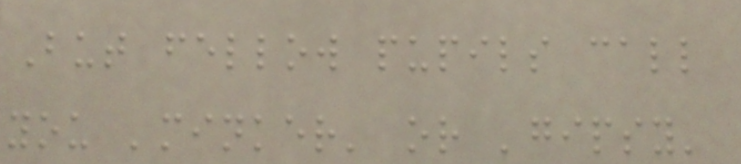But fellow pupils call
you 'minker' or 'gipsy'
